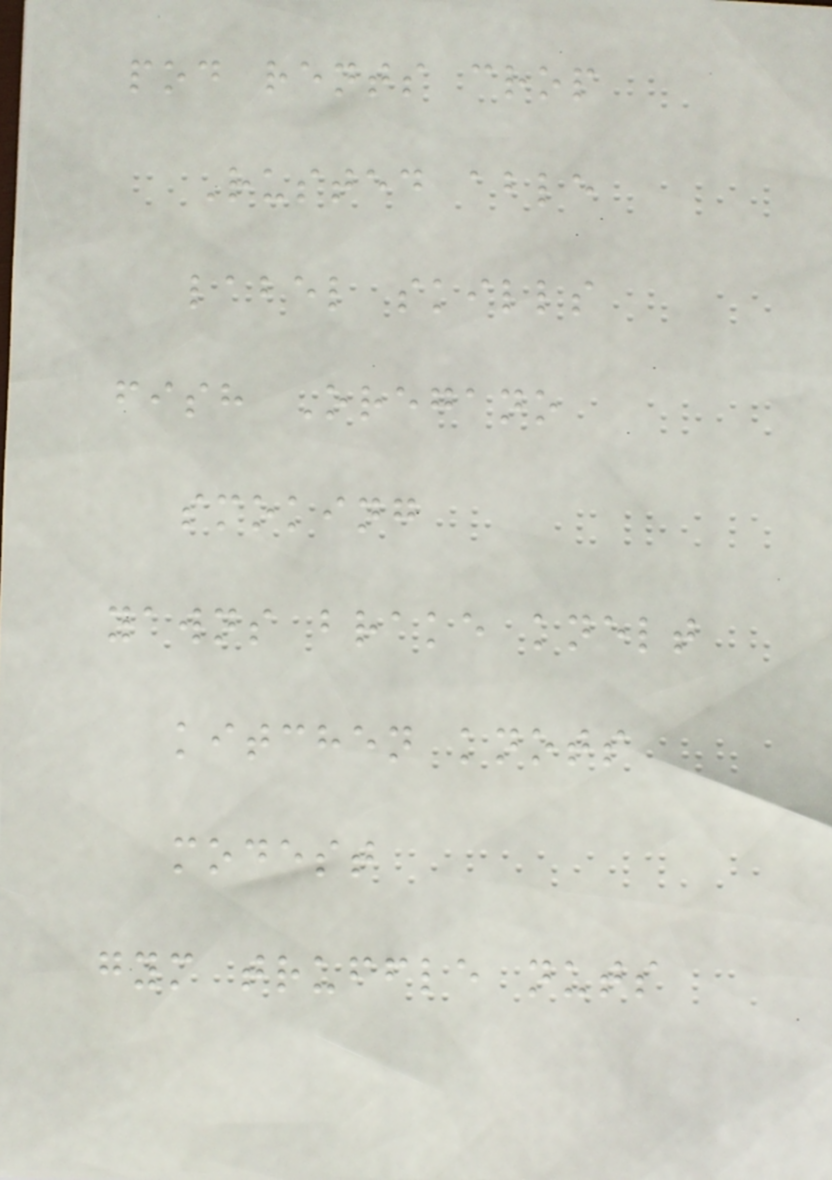pod rents crop
Rusted able
label skills
fish Oregano
smoking
yawns brake knelt
kitchen knots
modest
gym truffle nuts
